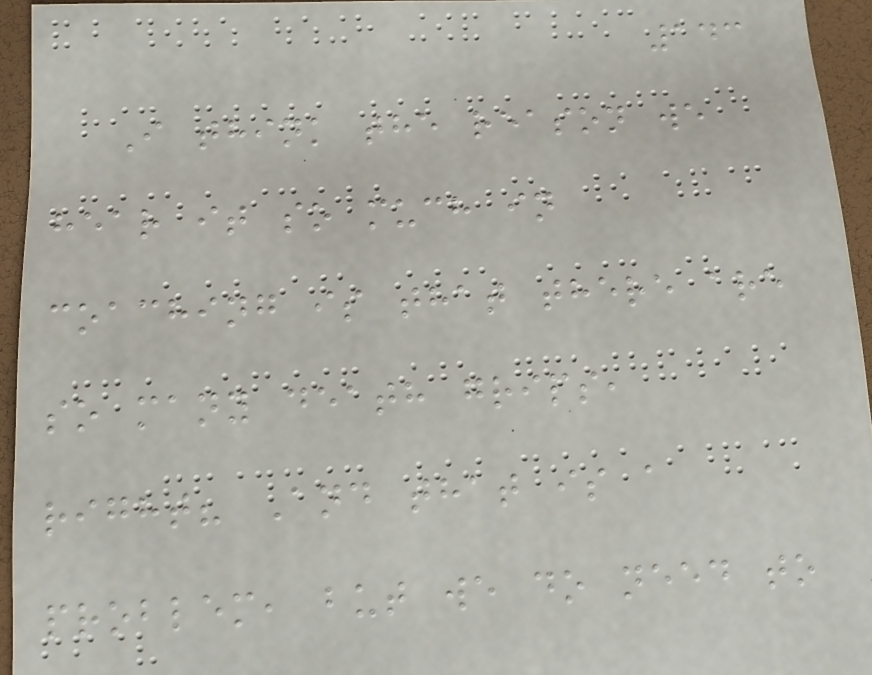143
I think the reason we
hear it so much in
coaching is that there are
so many death grips,
right? And that is a
problem, but we do need to
